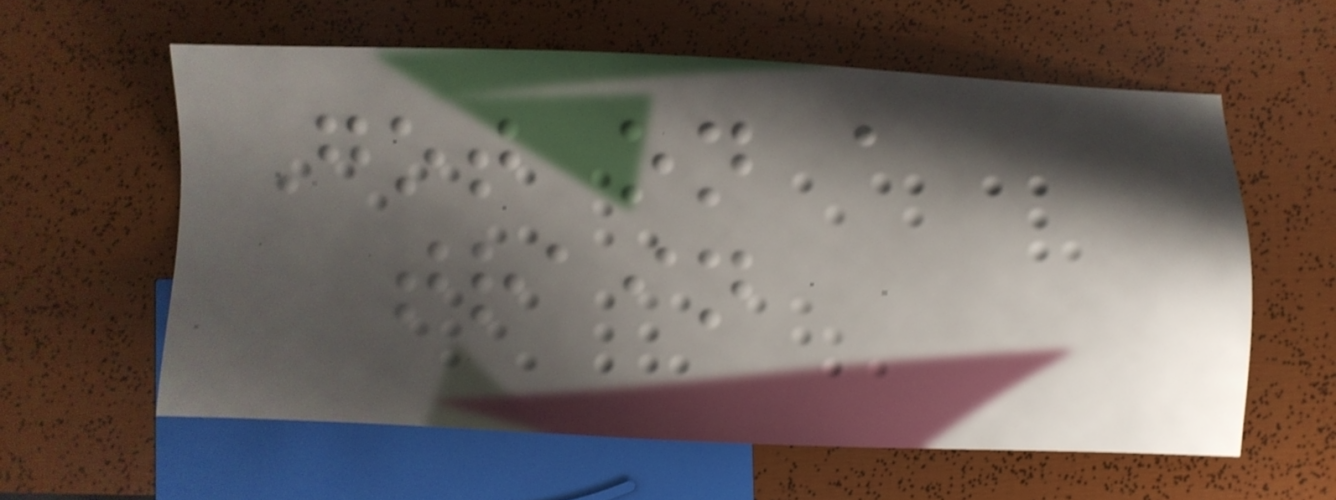Got on a
train
